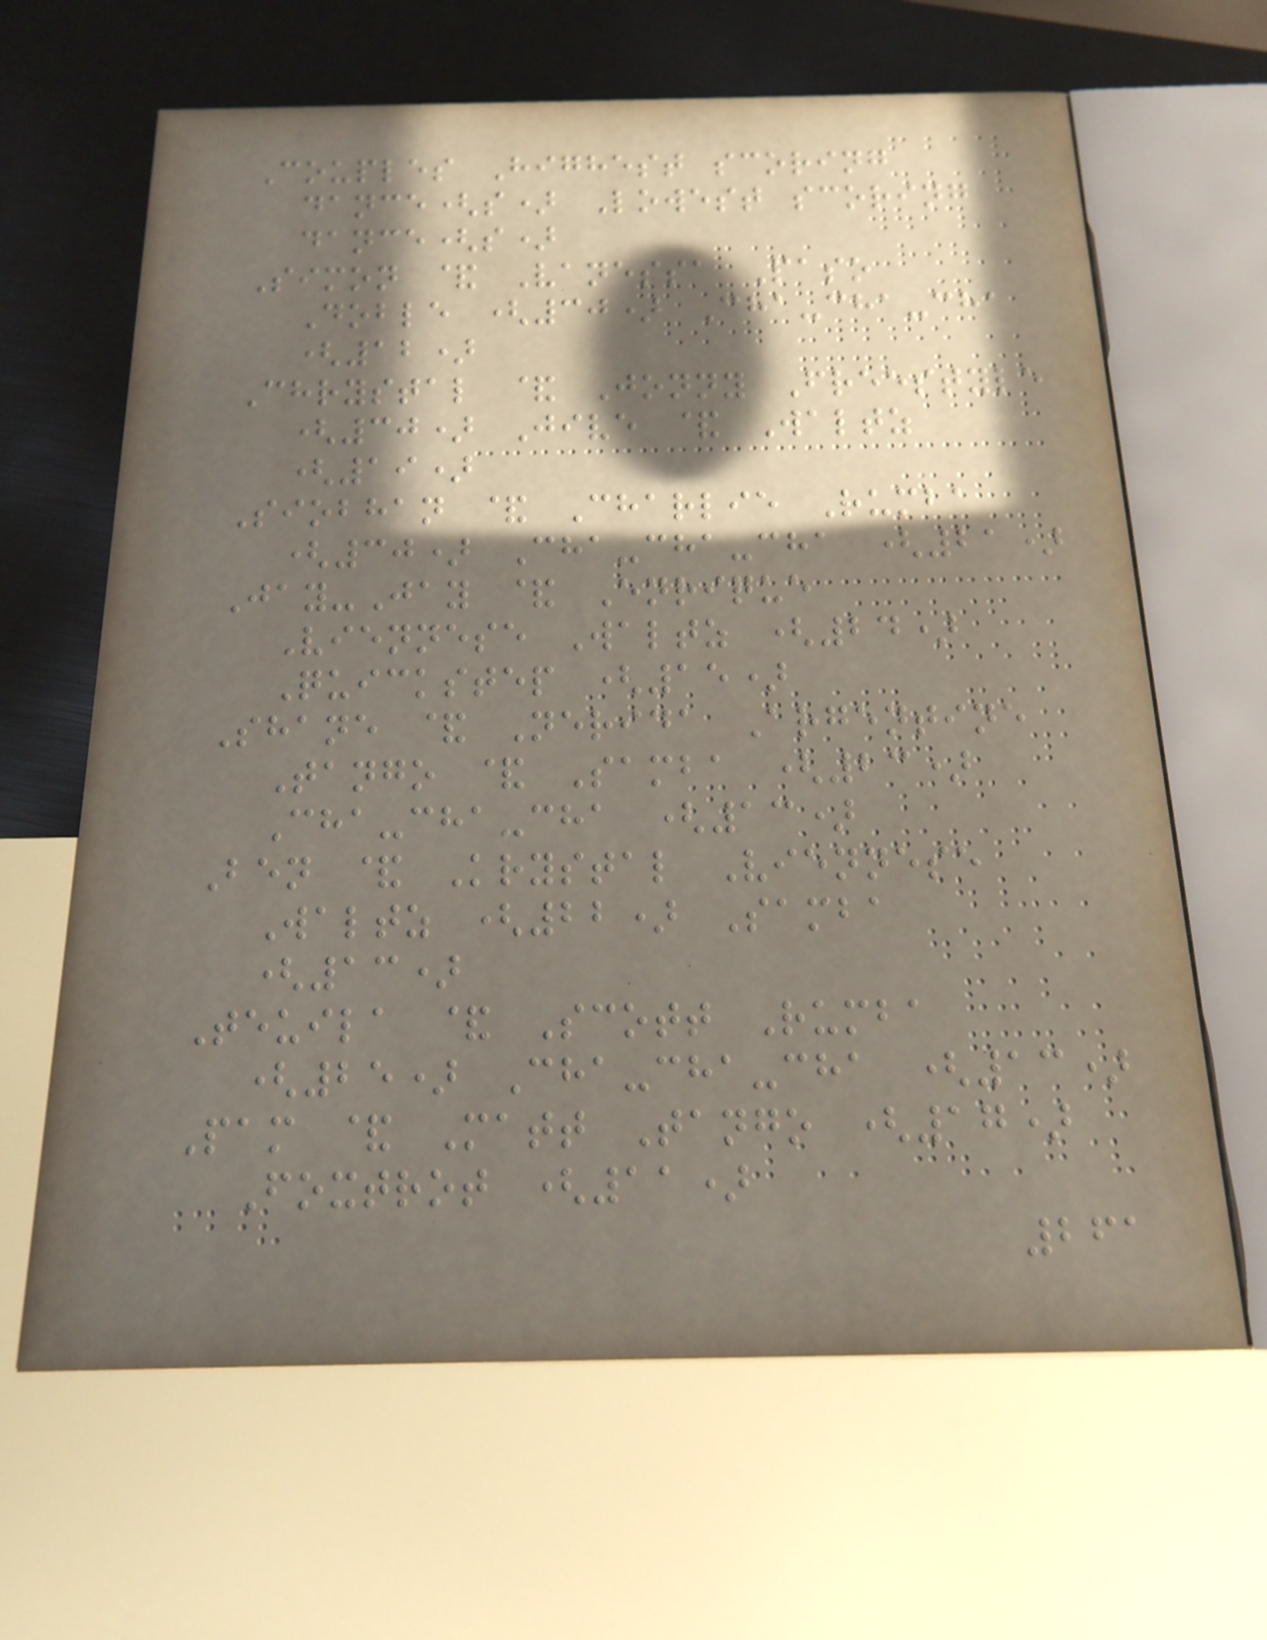Couples Highest scoring
dance(s) Lowest scoring
dance(s)
Simon & Vanessa Paso
Doble (30) Cha-cha-cha
(12)
Chrystal & Jonny Freestyle
(30) Jive & Waltz
(19)
Siobhan & Charlie Rumba
(30) Cha-cha-cha (21)
Jay-Jay & Enrique
Viennese Waltz (24)
Quickstep (15)
Shane & Nerida Argentine
Tango & Samba (23)
Cha-cha-cha (13)
Ben & Krystal Viennese
Waltz (22) Samba
(13)
Teuila & Scott Rumba
(25) Cha-cha-cha (13)
Pam & Matt Tango (17)
Foxtrot (11)
261
